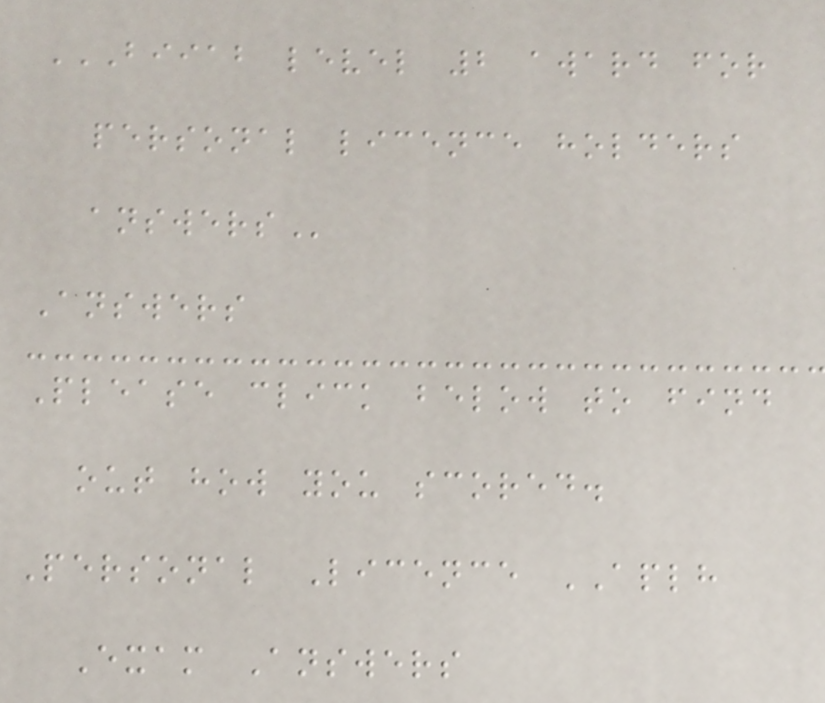BIIAB LEVEL 2 AWARD FOR
PERSONAL LICENCE HOLDERS
ANSWERS
Answers
Please click below to find
out how you scored.
Personal Licence APLH
Exam Answers
